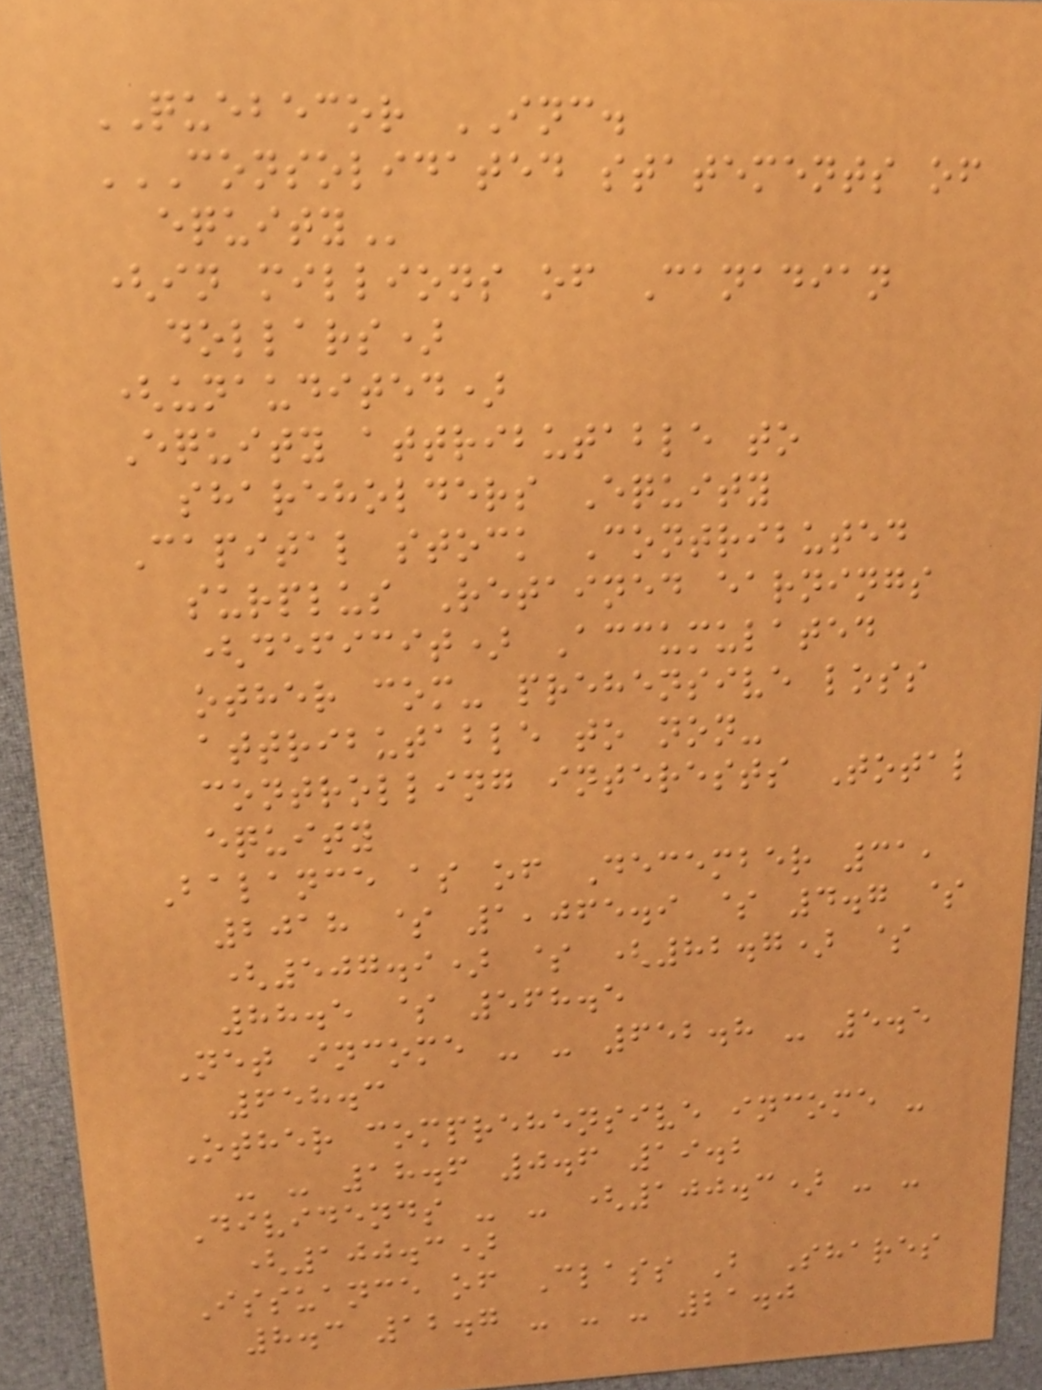QUEBECOR INC.
CONSOLIDATED STATEMENTS OF
EQUITY
(in millions of Canadian
dollars)
(unaudited)
Equity attributable to
shareholders Equity
Capital stock Contributed
surplus Retained earnings
(deficit) Accumulated
other com- prehensive loss
attributable to non-
controlling interests Total
equity
Balance as of December 31,
2018 $ 1,065.9 $ 4.7 $
(507.9) $ (82.7) $
88.5 $ 568.5
Net income - - 652.8 - 5.5
658.3
Other comprehensive income -
- - 18.6 0.6 19.2
Dividends - - (100.3) - -
(100.3)
Issuance of Class B Shares
8.3 12.7 - - - 21.0
